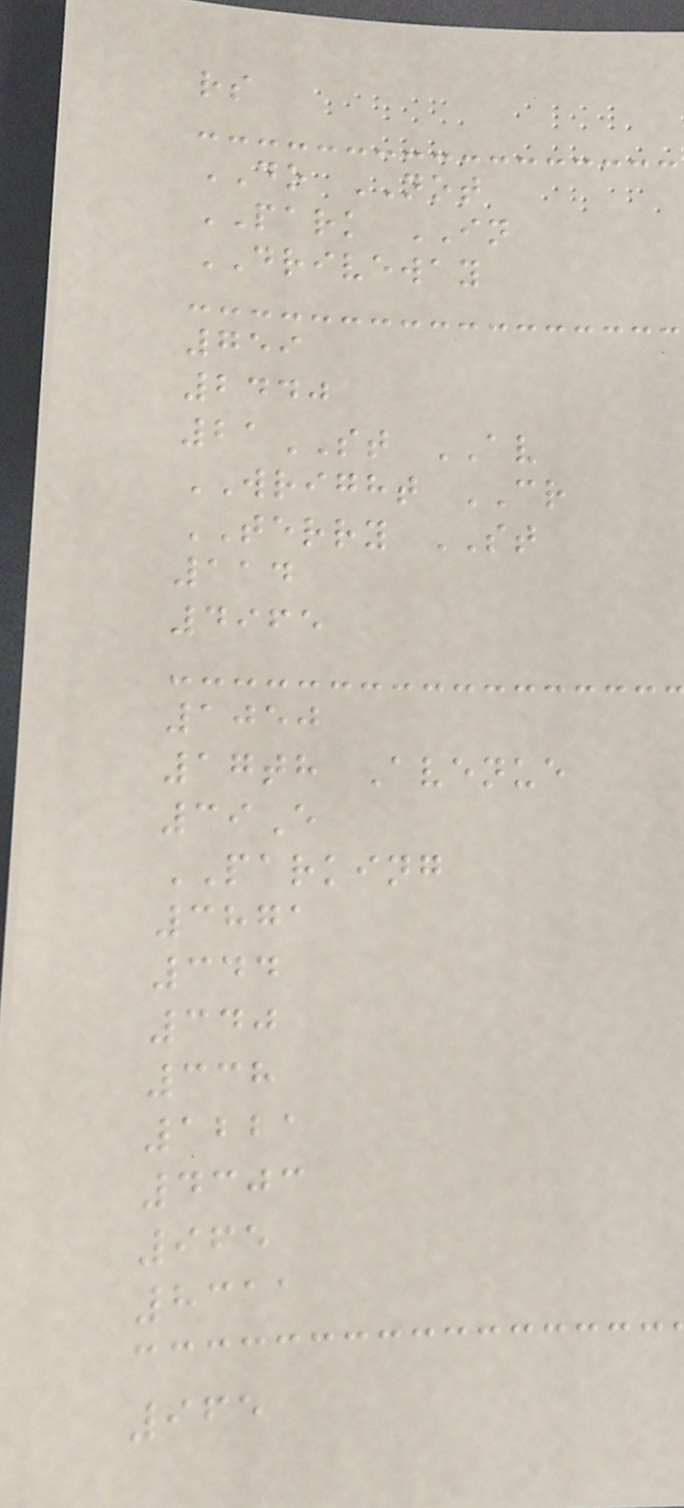rs
DO NOT
PARK IN
DRIVEWAY
759
2440
21ST AV
WRIGHT CR
TERRY ST
114
4965
1050
17th Avenue
39E
PARKING
3871
344
340
338
1221
4303
965
8311
965
